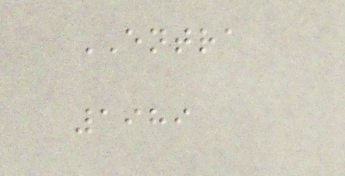ENTRA
1989
